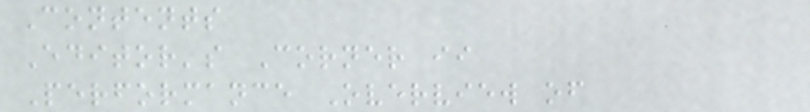Contents
Editor's Corner ii
Performance Overview of
